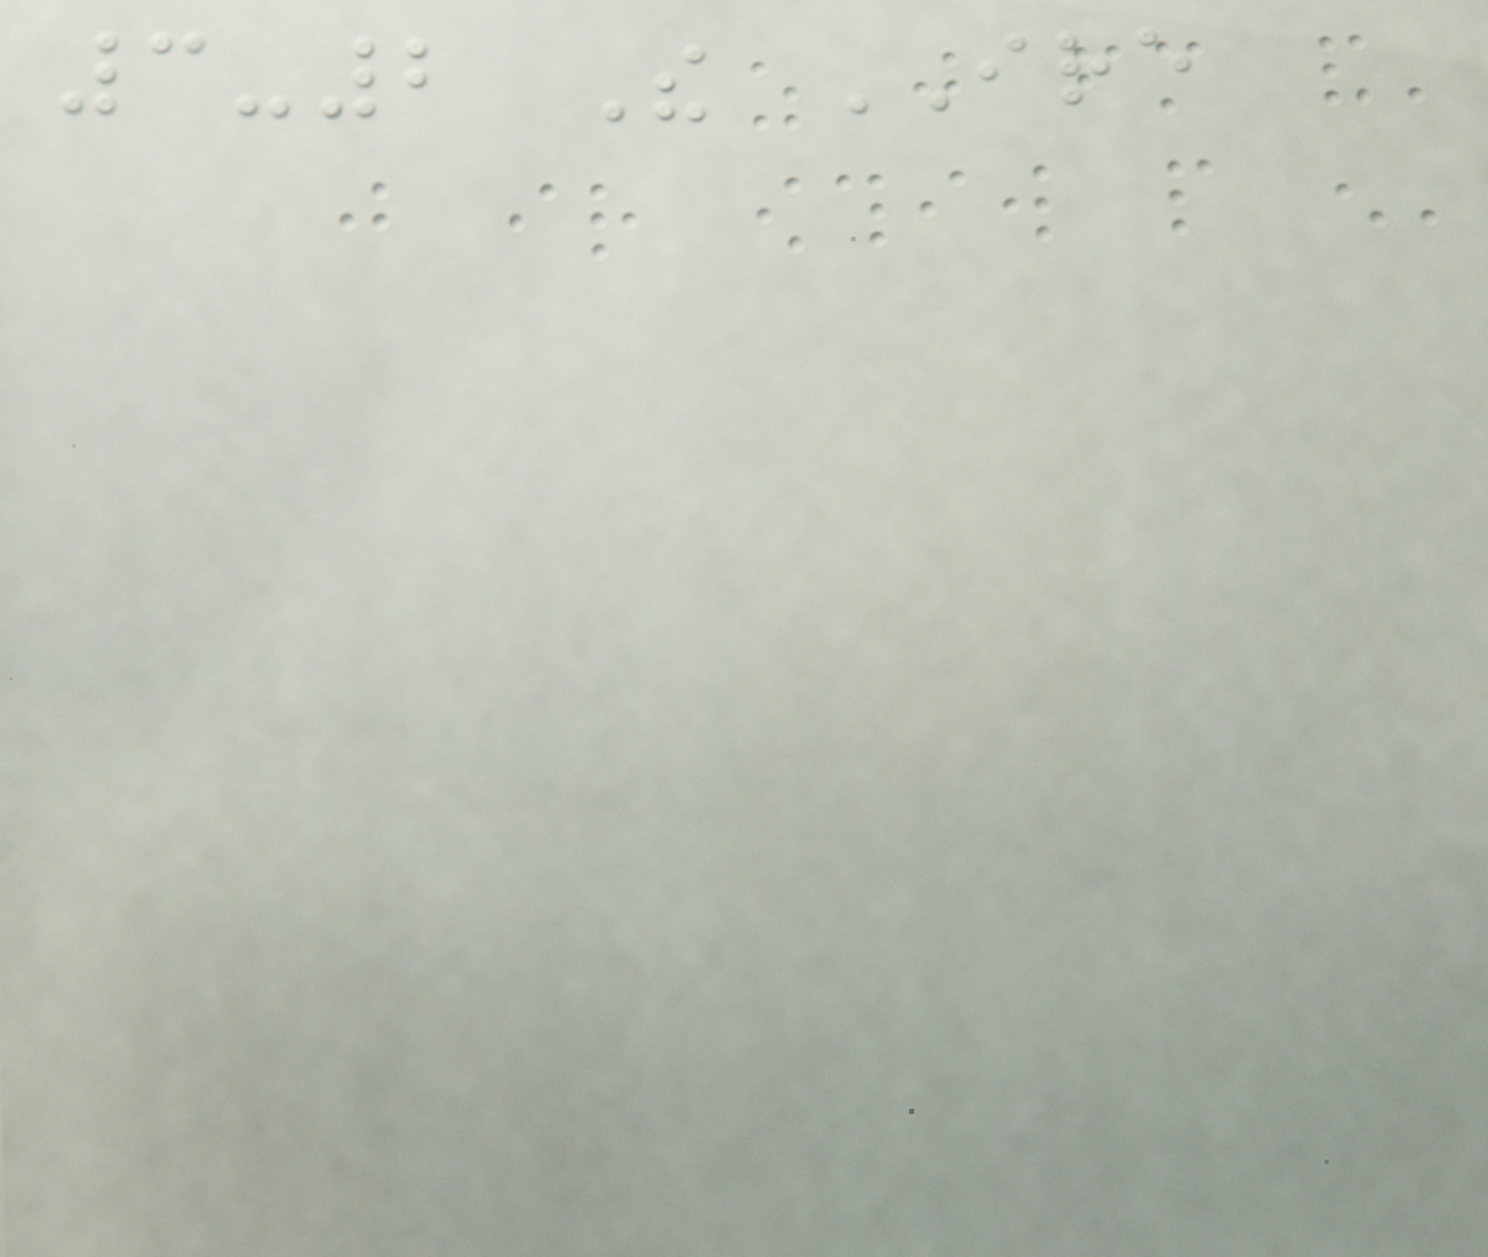3-2 The IRE
